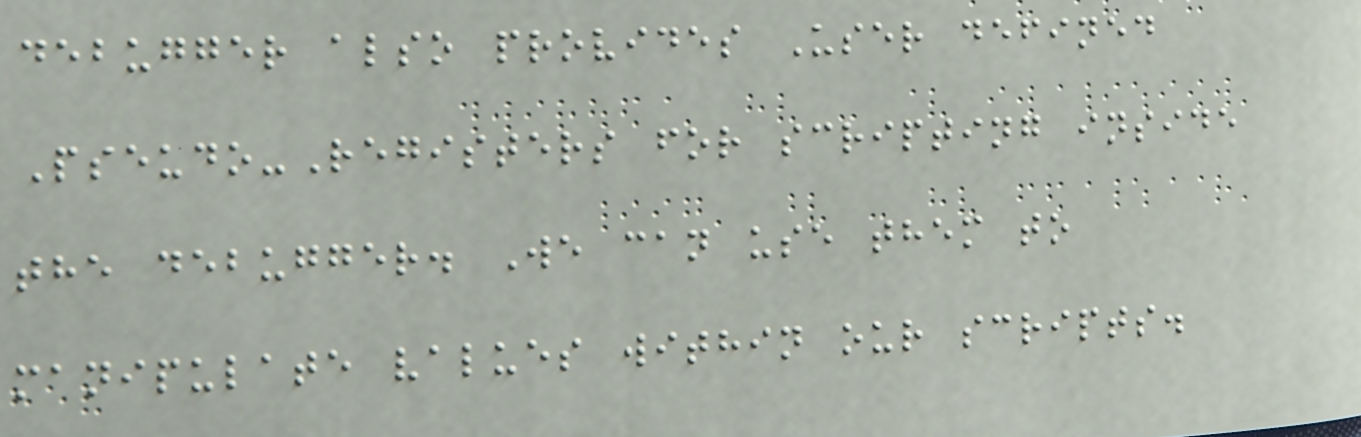debugger also provides User defined
Pseudo-Registers for scripting inside
the debugger. We can use them to
manipulate values within our scripts.
